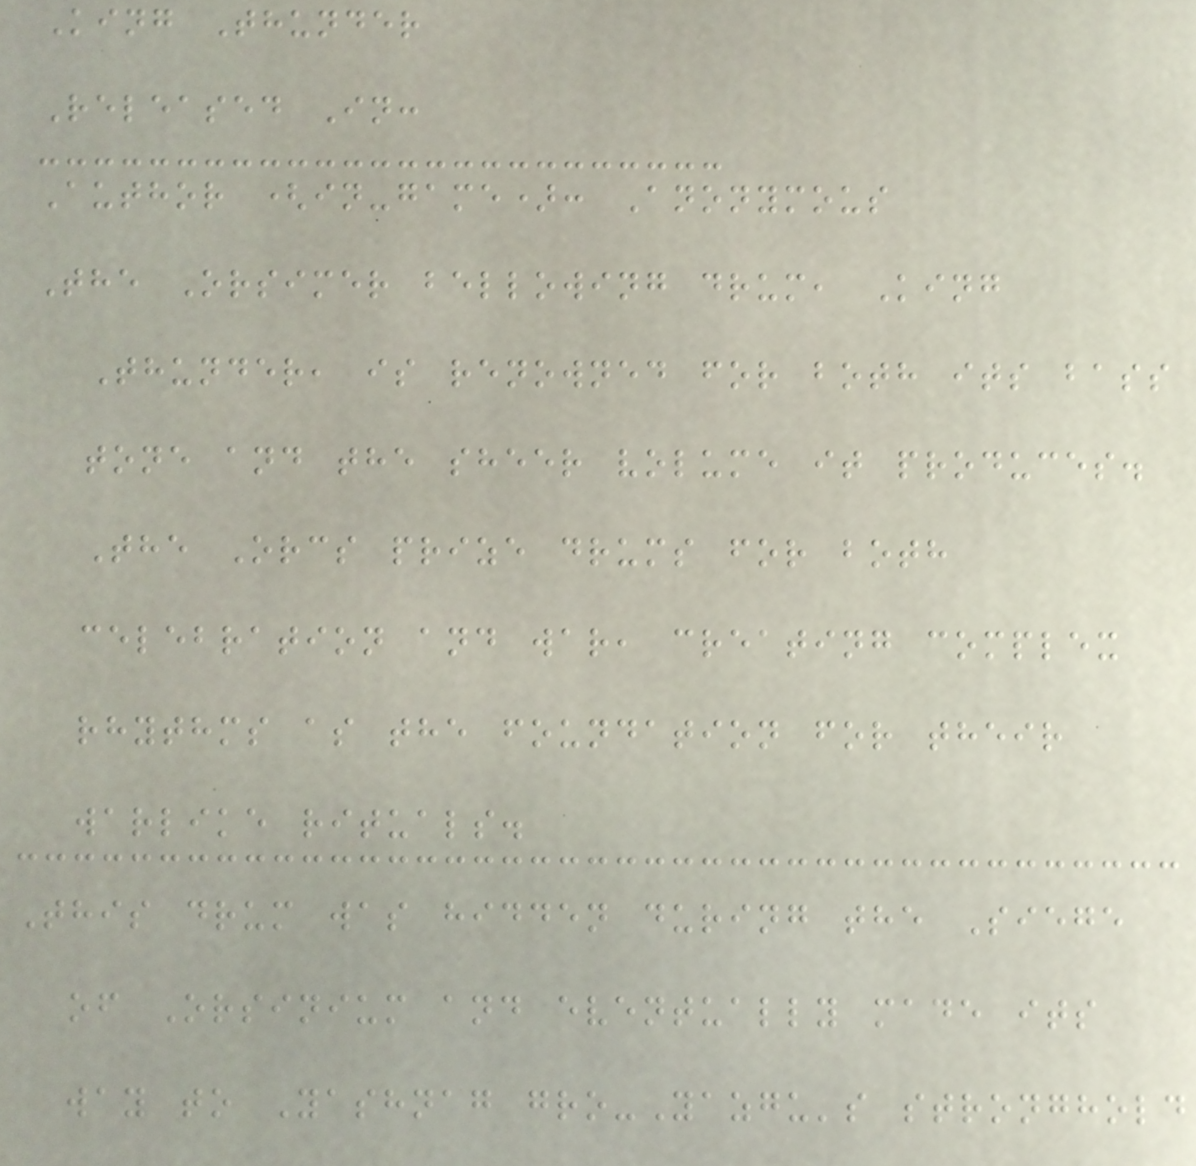King Thunder
Released In:
Author (in-game): Anonymous
The Orsimer bellowing drum, King
Thunder, is renowned for both its bass
tone and the sheer volume it produces.
The Orcs prize drums for both
celebration and war, creating complex
rhythms as the foundation for their
warlike rituals.
This drum was hidden during the Siege
of Orsinium and eventually made its
way to Yashnag gro-Yazgu's stronghold
